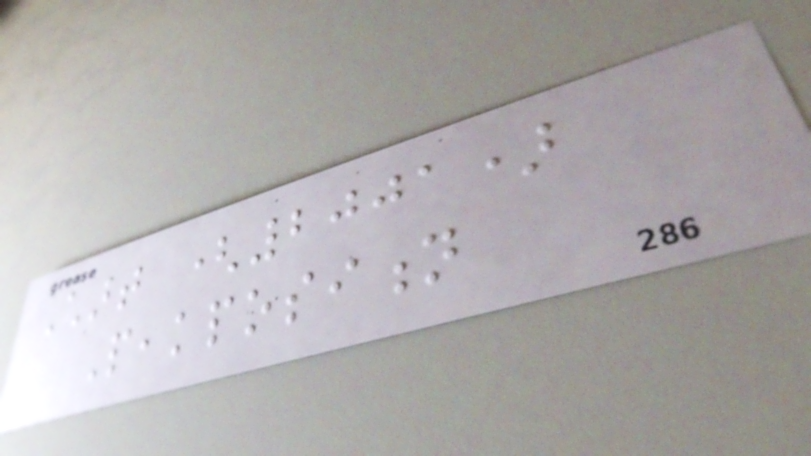Chart (2001)
Peakposition
